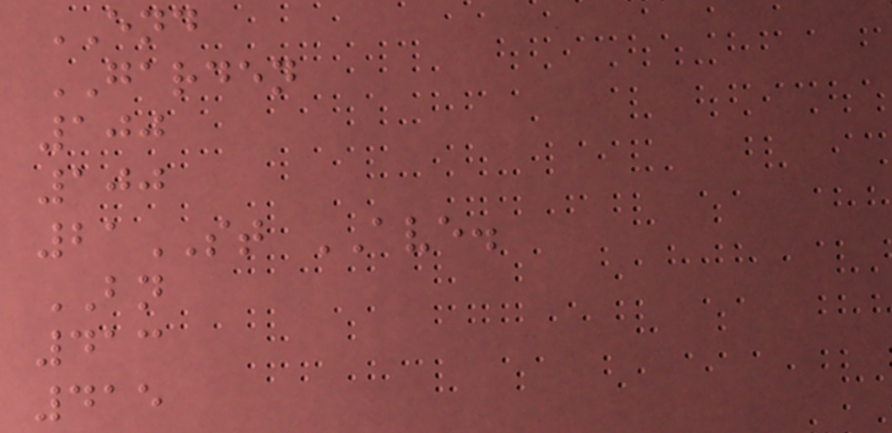END
GARDEN
100
100
21ST AVE.
BN
413
415
